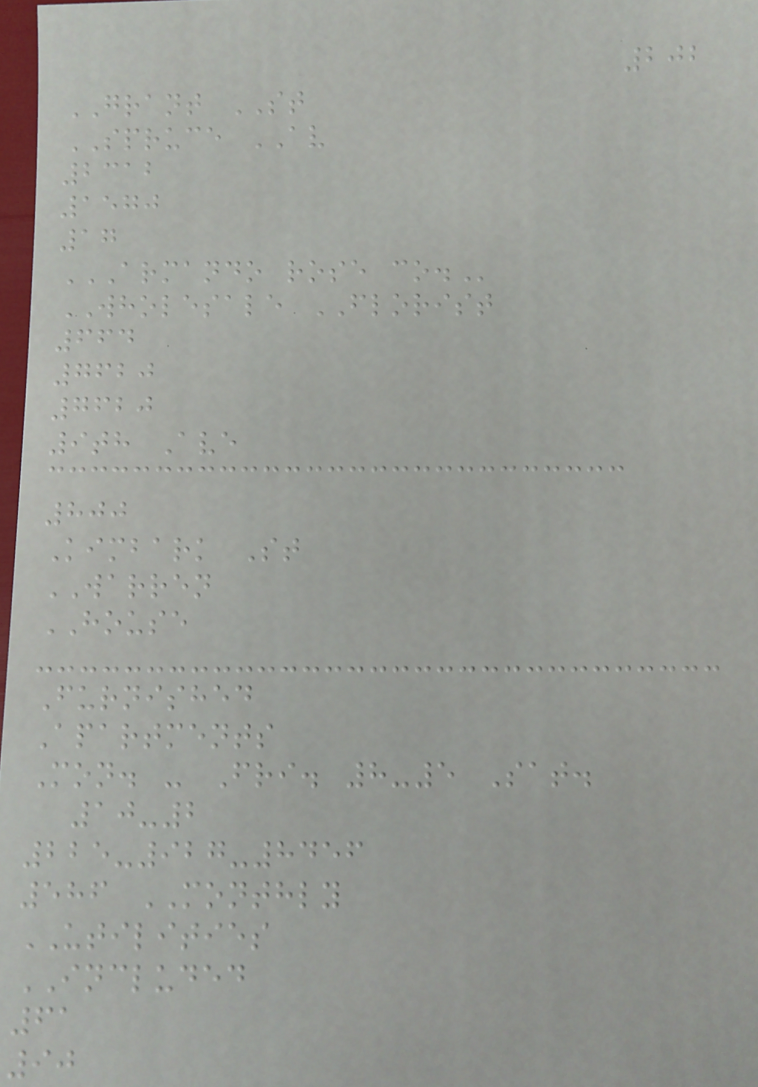202
GRANT ST
SPRUCE AV
2312
1570
17
ARMANDO ROSE CO.
WHOLESALE FLORIST
664
7620
7620
9th Ave
800
Kimbark St
WARREN
HOUSE
Furnished
Apartments
Mon. - Fri. 8-5 Sat.
10-2
225-927-8456
586 MONTHLY
UTILITIES
INCLUDED
61
90
